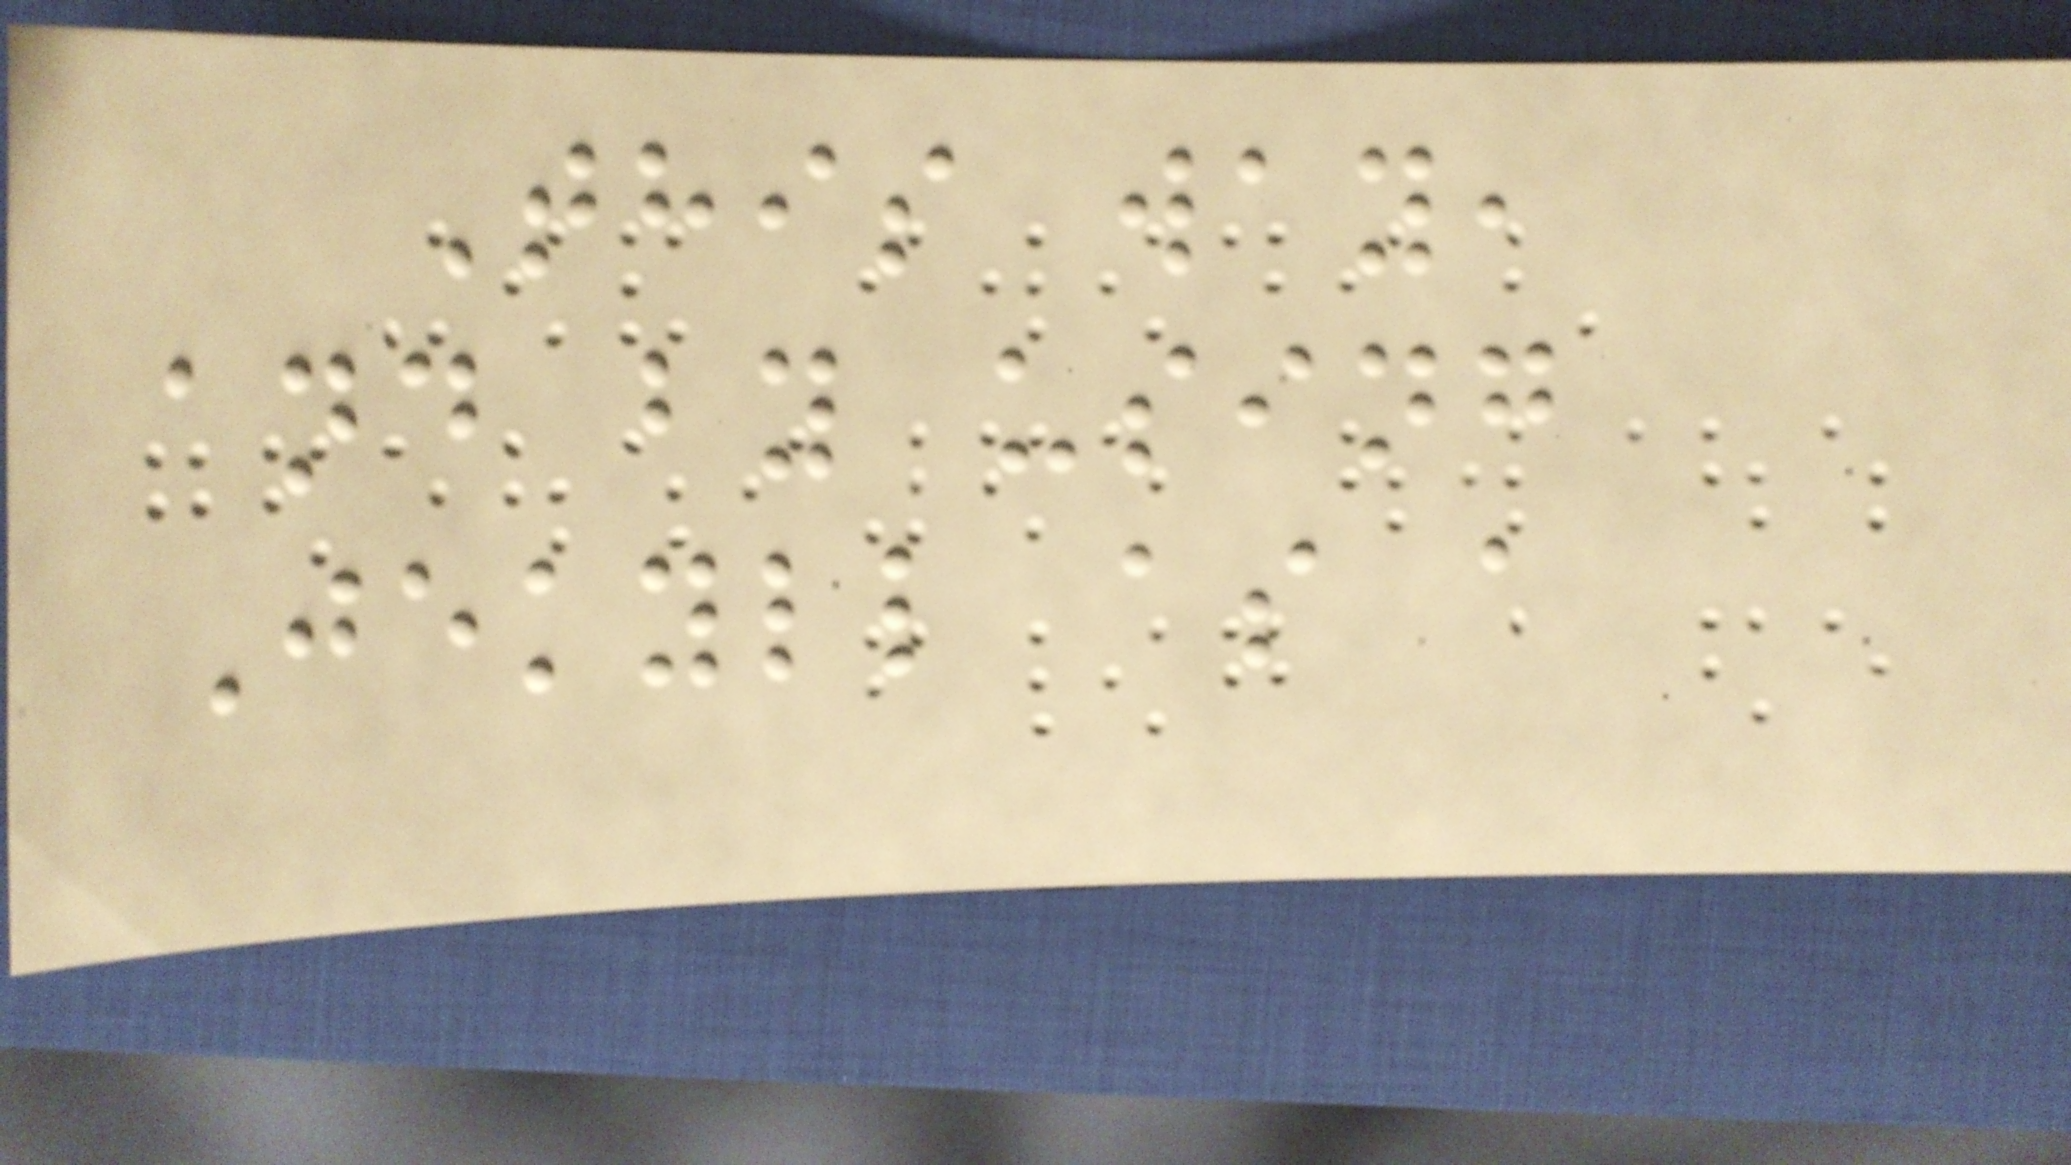This way,
and by using
Jekyll as a
